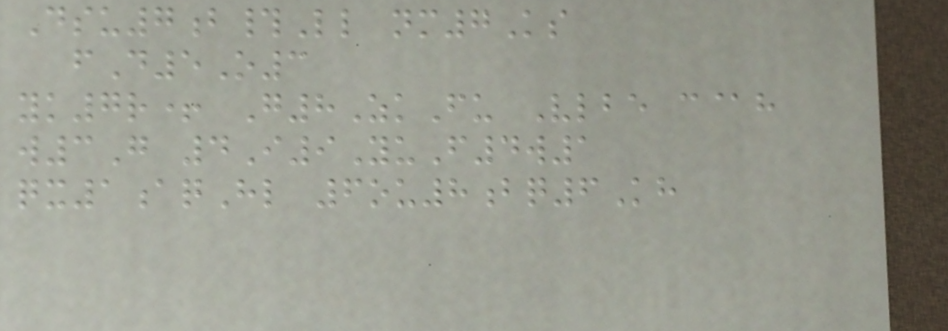Dsu7b#Ll nm7Ks
fD5O3
yk7r+ G8ZkFu Vlbe c@h
w3G 4I9YuF4w1
qx1aqHl 6ou8bq6Kh
